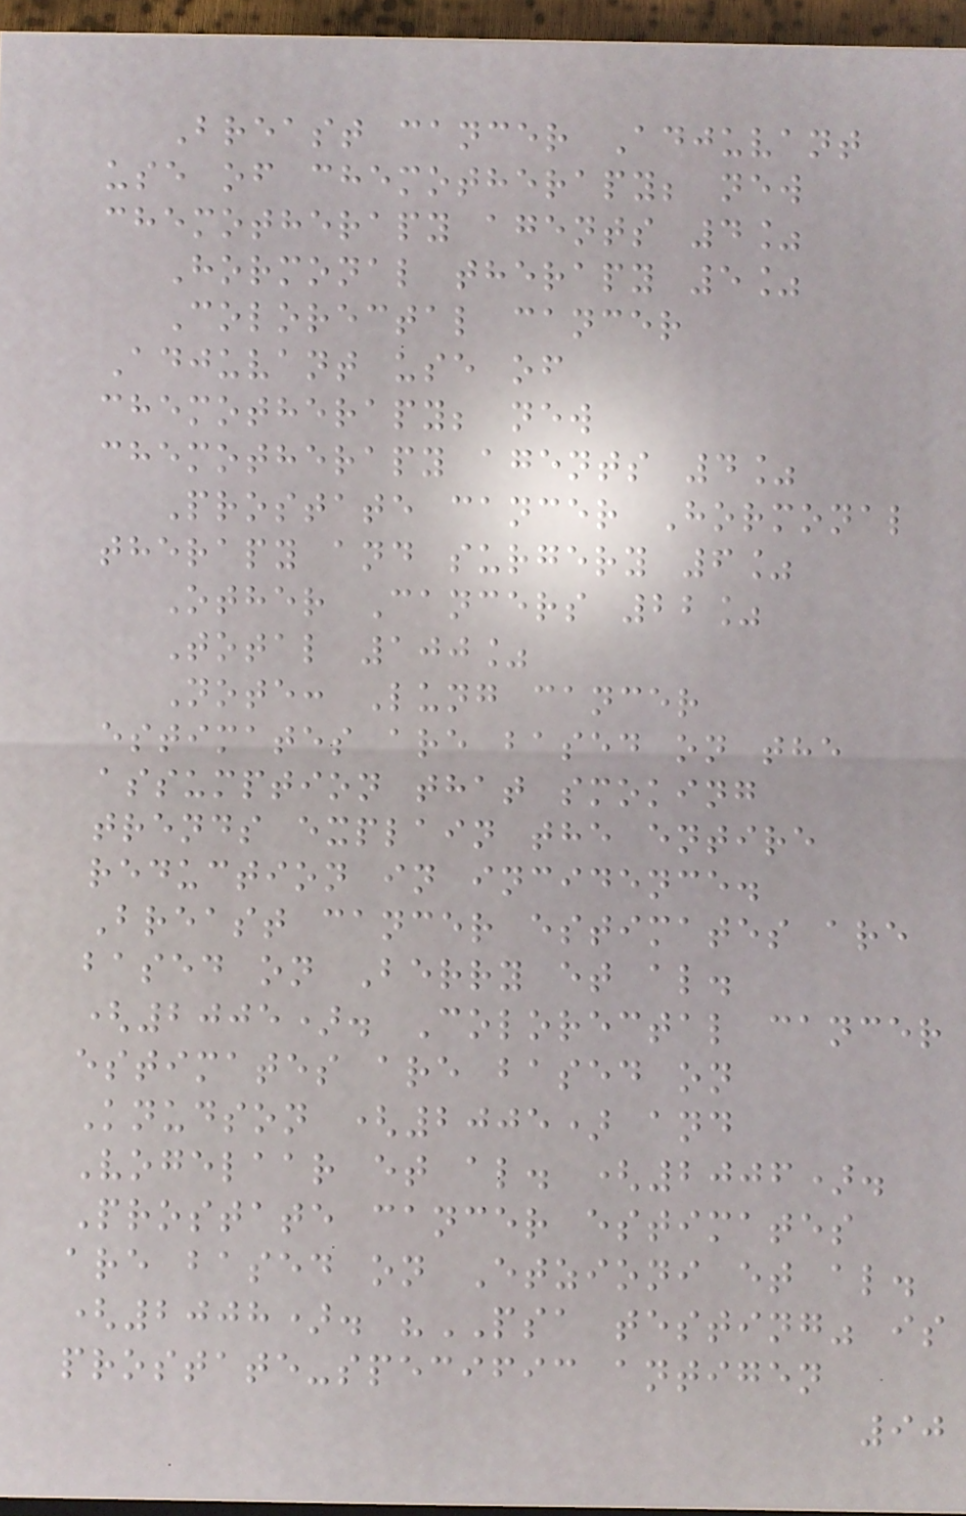Breast cancer Adjuvant
use of chemotherapy; new
chemotherapy agents 4%
Hormonal therapy 5%
Colorectal cancer
Adjuvant use of
chemotherapy; new
chemotherapy agents 4%
Prostate cancer Hormonal
therapy and surgery 6%
Other Cancers 22%
Total 100%
Note: Lung cancer
estimates are based on the
assumption that smoking
trends explain the entire
reduction in incidence.
Breast cancer estimates are
based on Berry et al.
(2005). Colorectal cancer
estimates are based on
Knudson (2005) and
Vogelaar et al. (2006).
Prostate cancer estimates
are based on Etzioni et al.
(2008). "PSA testing" is
prostate-specific antigen
90
